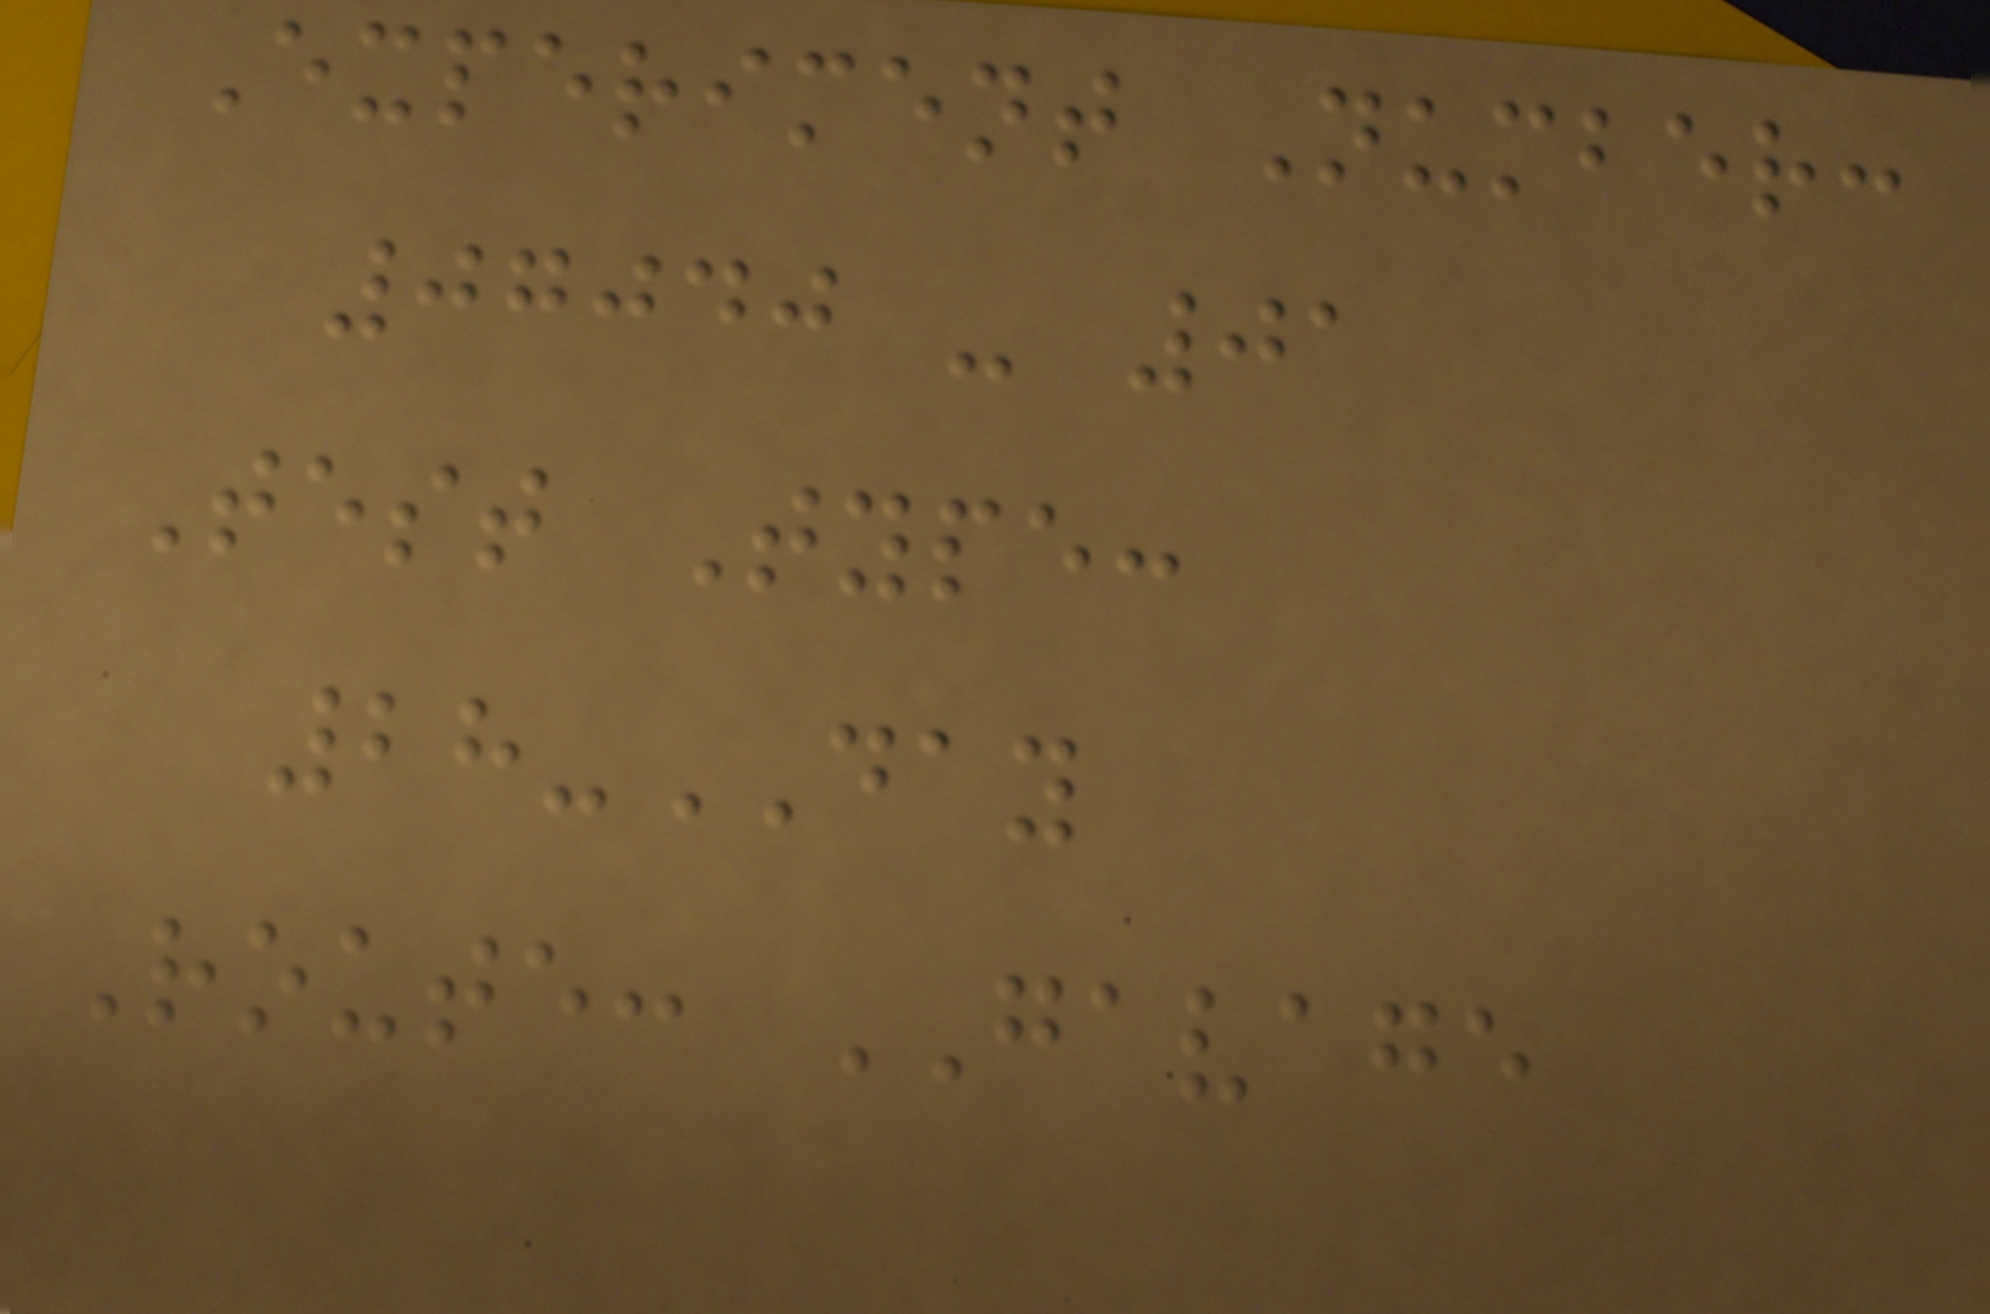Experiment Number:
07040 - 01
Test Type:
28-DAY
Route: GAVAGE
